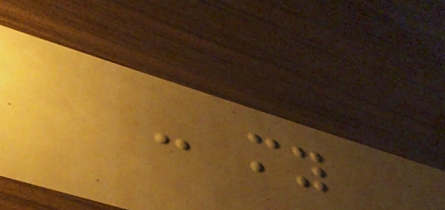- my
